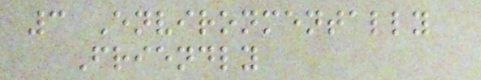3 Environmentally
Friendly
